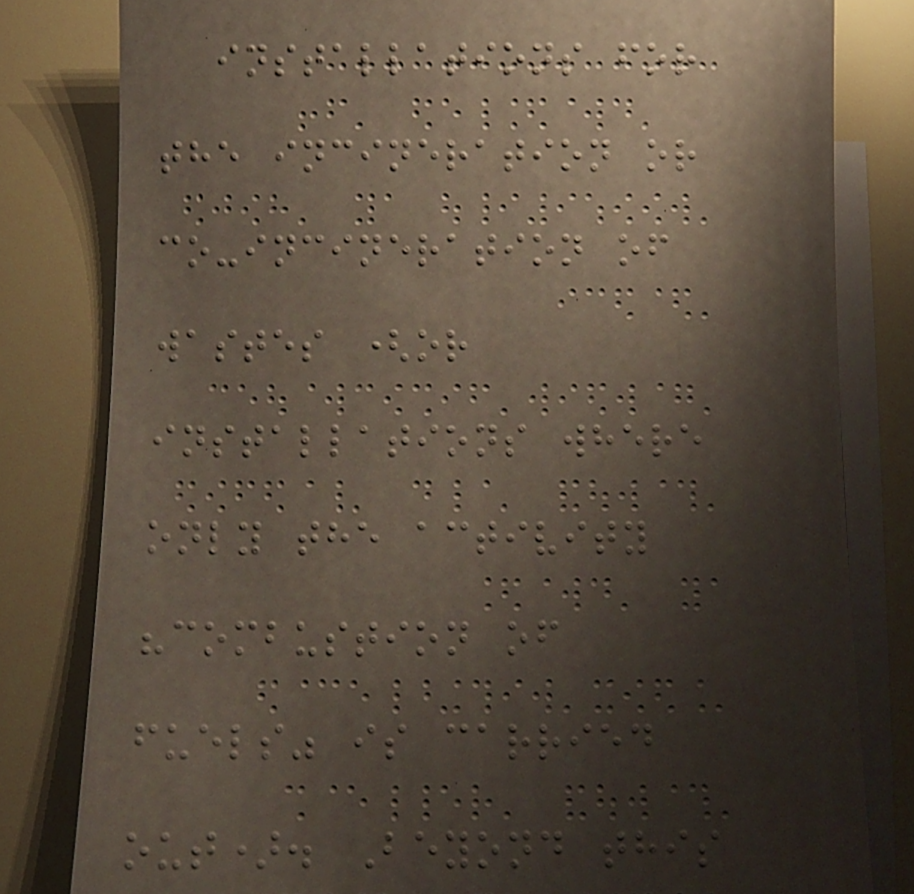installations for
the incineration or
co-incineration of
wastes (or
installations where
only the activity
"combustion of
fuels" is carried
out). Beyond this
